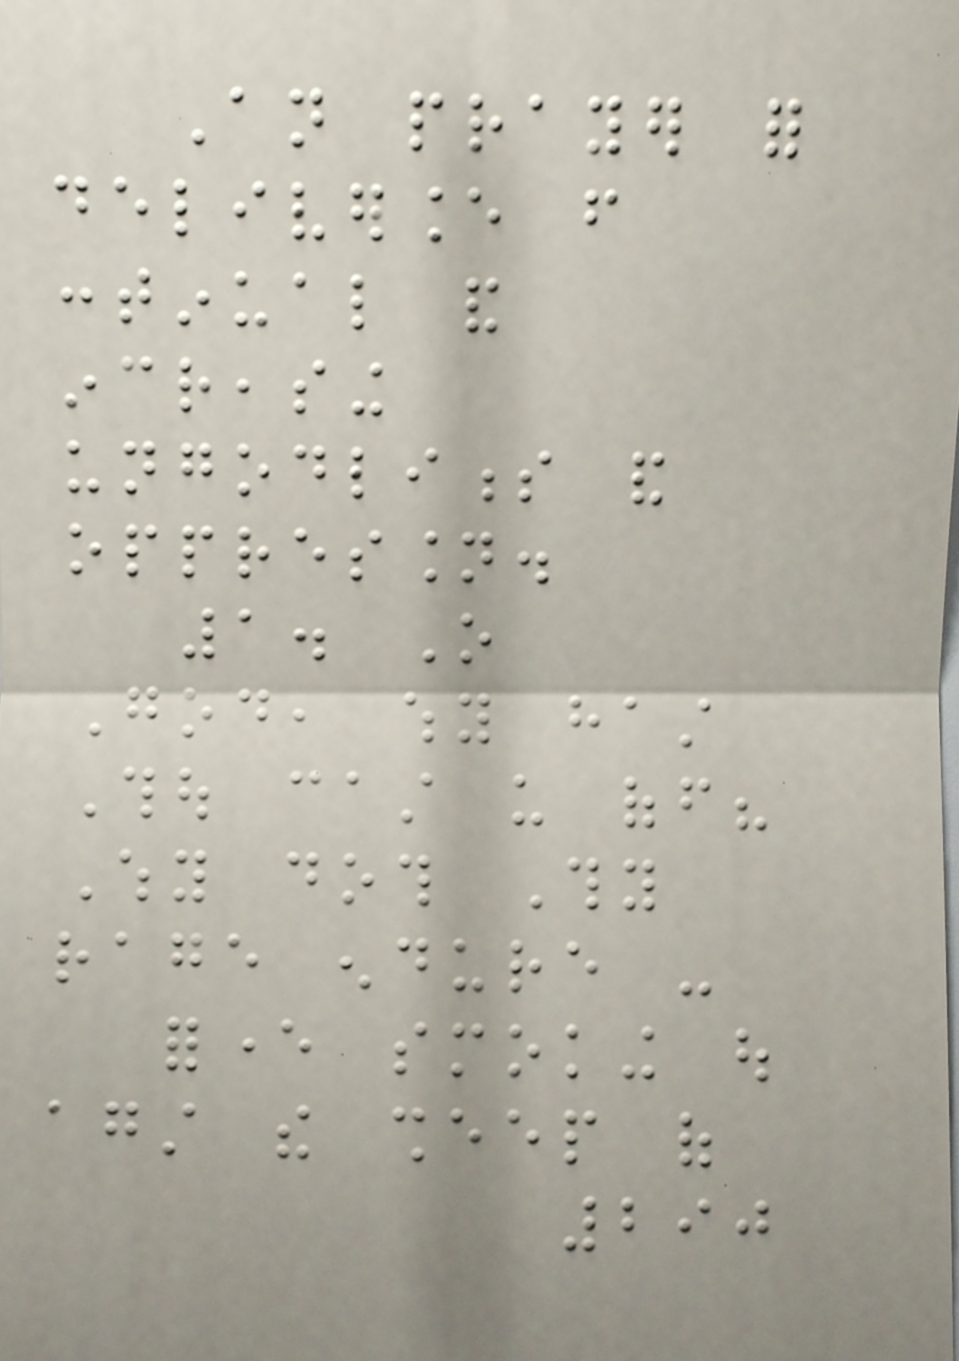An prayer for
deliverance from
continual and
increasing
ungodliness and
oppression.
1. O
God, why hast
Thou cast us off?
Why doth Thy
rage endure -
forever smoking out
against the sheep of
290
